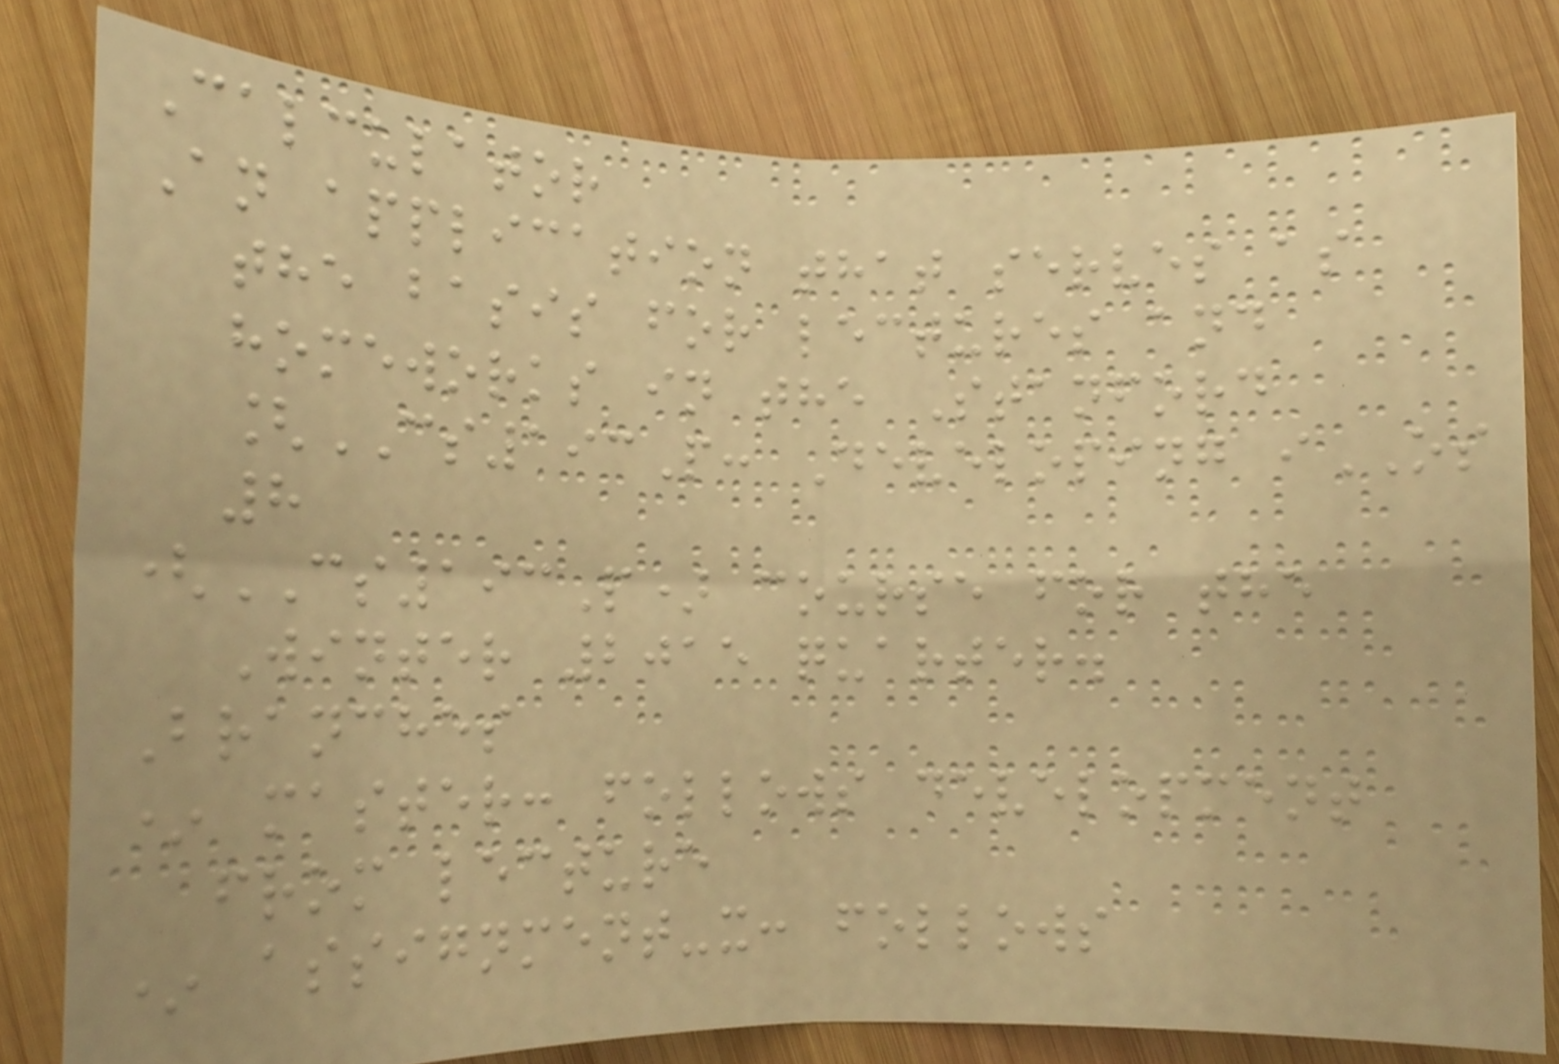Calculator
An application that serves as
the basis for lectures and
homeworks in the Stanford
[CS193P: Developing iOS
8
(CS193P) course for the
Winter 2015 quarter.
Branches
* master: follows development
from lecture
* assignment-x: follows
